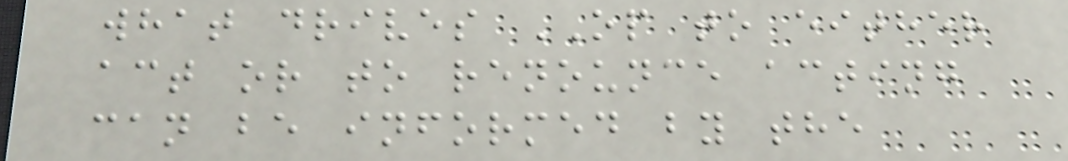what drives OP to either
act or to renounce acting
can be informed by the
